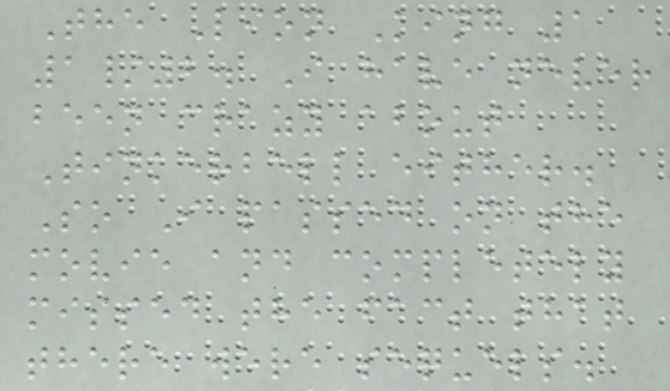The Lion King 1
1/2. I have never
been crazy about
Tinkerbell either.
So I passed on the
movie and completely
missed the fact that
there were sequels.
